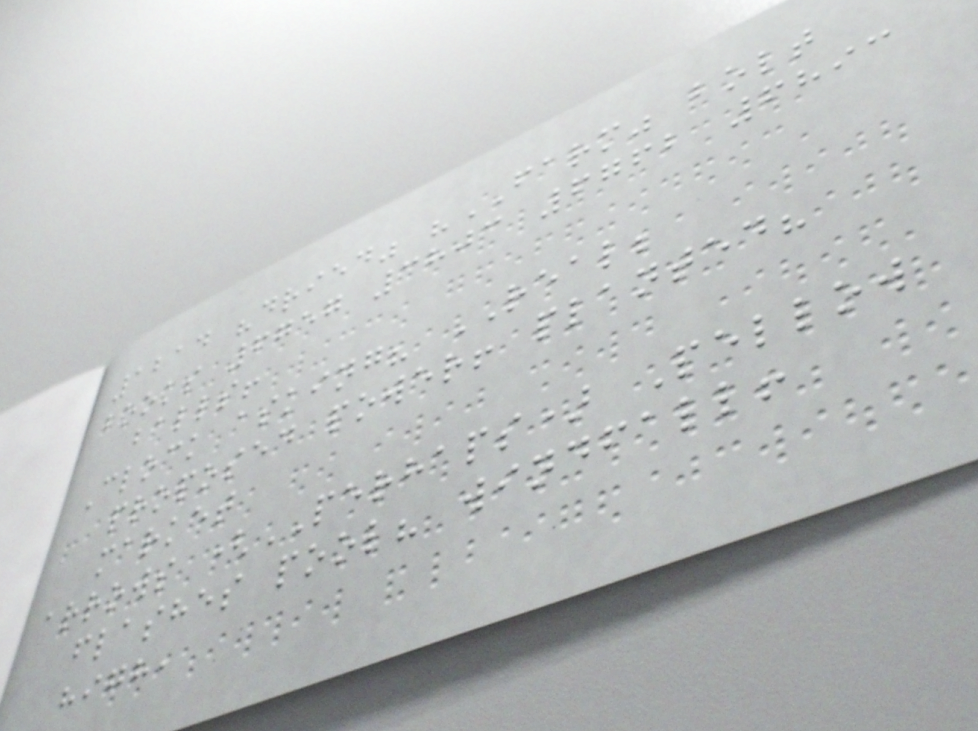1214 "dried" "FARM" bolt
books 6757 3803 6762 6893
balls!
Clock asking? REAL;
proposed power! planted?
market
arrows (PERHAPS) Pellow
flashes pool? windfall!
high,
